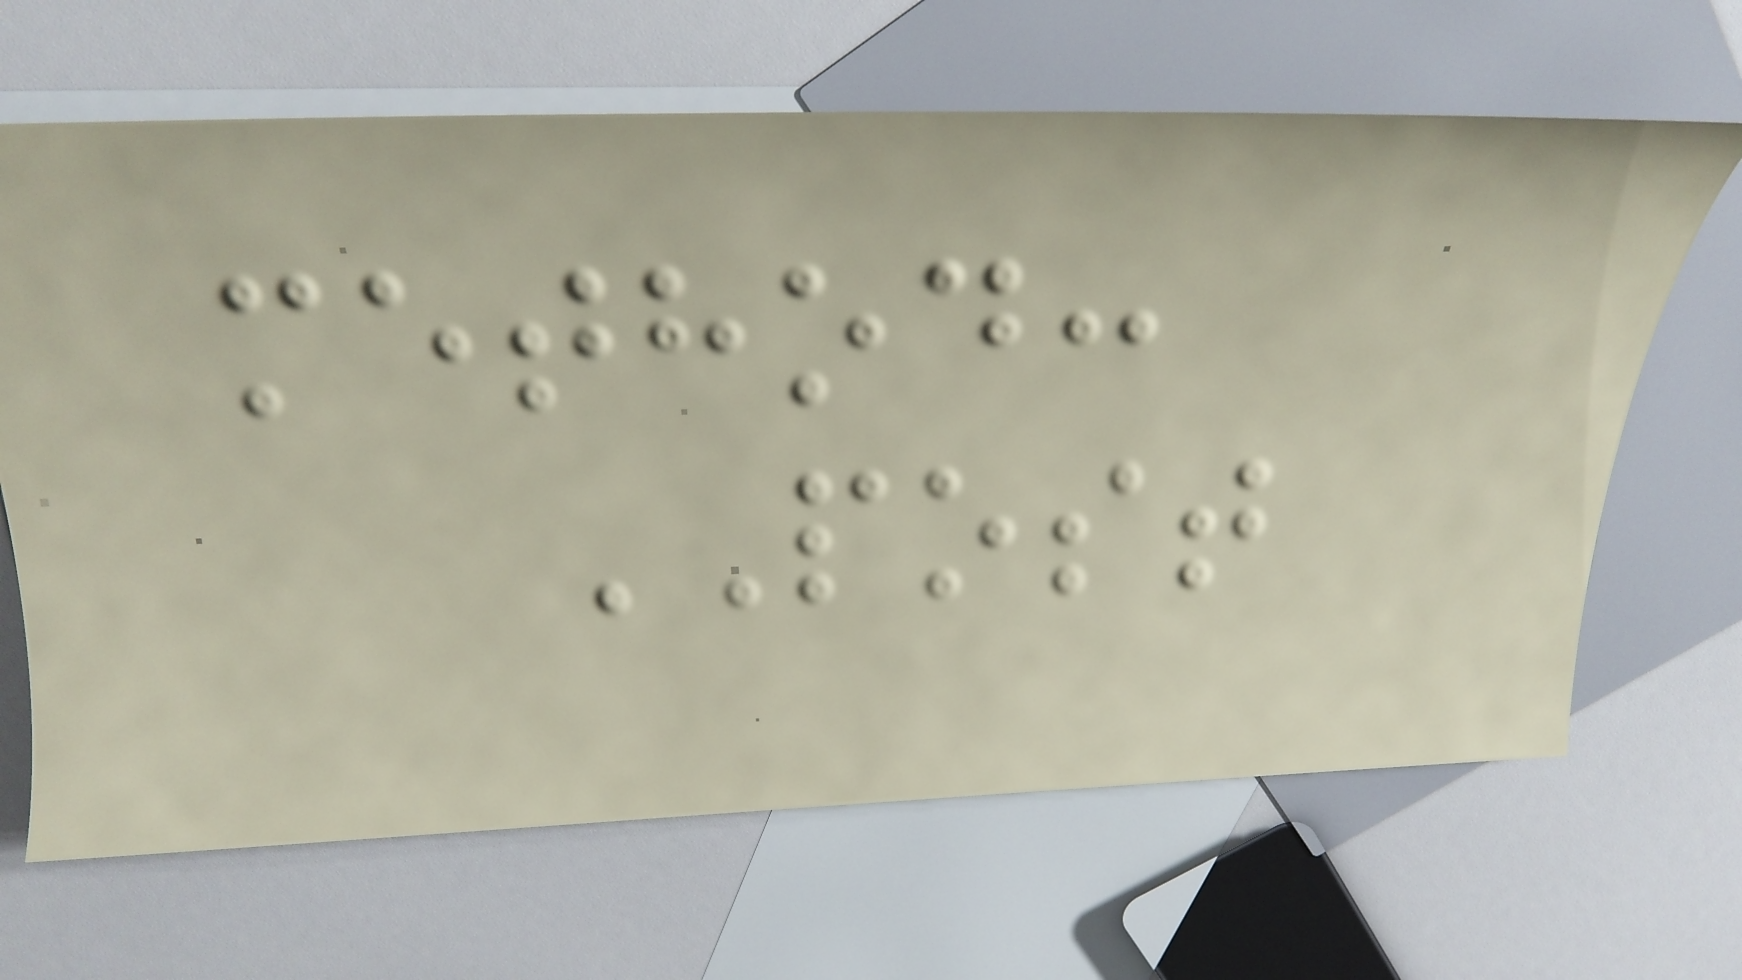method:
POST
